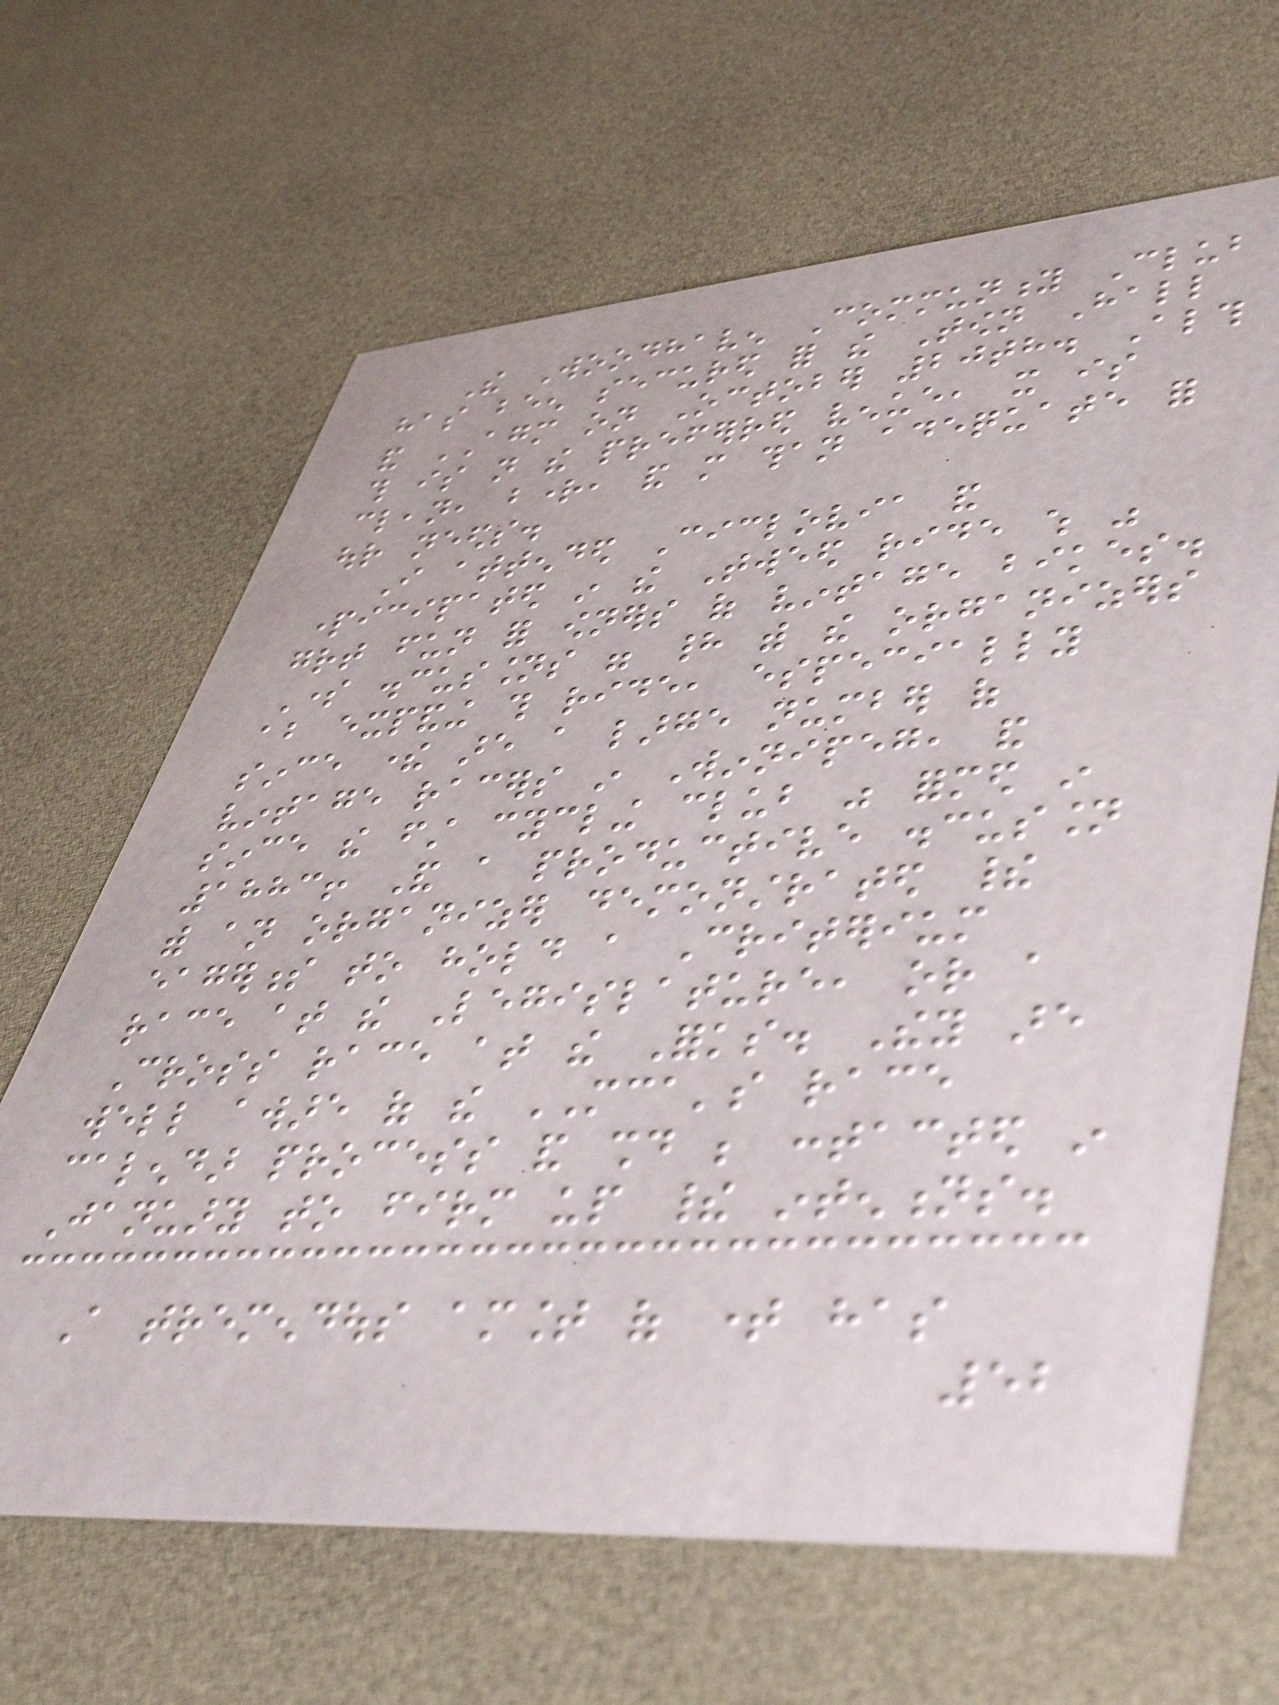The Woodhaven Community Club
has been secured for the Town Hall
and AGM on October 20th. Although
this is not the preferred venue, it is
clean, bright, and more than adequate for
our needs.
I attended Ciclovia and
participated in the Tweed ride which was
great fun for owners of vintage bikes.
Some discussions were had with the organizers
about expanding this ride, especially
since there are a large number of
vintage racers in Winnipeg, and
since the first cycling club was formed in
1883! And a productive discussion
with an organizer demonstrated their
eagerness to hold a Criterium
race at the Legislature, or a
Cross race at the Forks. They are
well aware of the MCA's race
calendar process and should be contacted in
January to firm up their intentions.
A tremendous amount of time has
52
